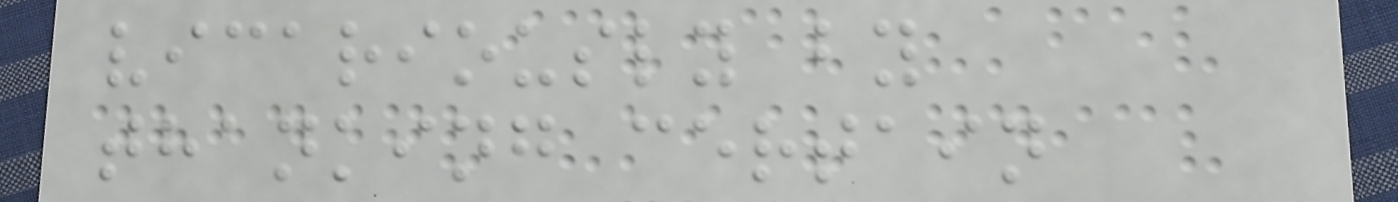vicariously by
thanking certain
